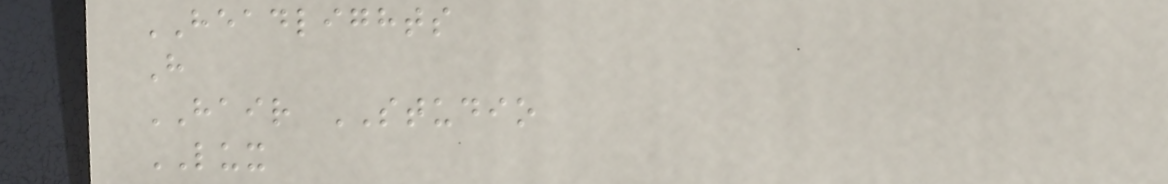HEADLIGHTS
H
HAIR STUDIO
LUX
